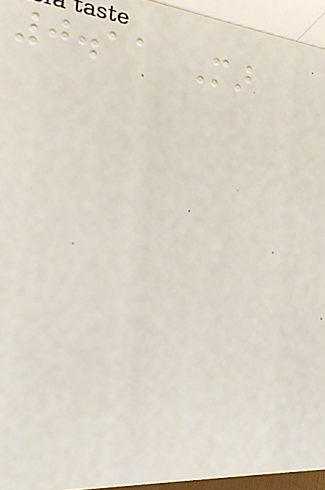0.11 Mar
